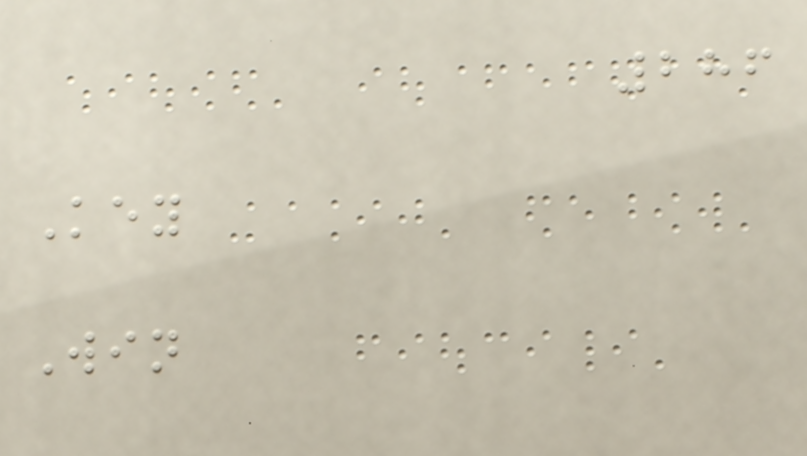286
Key
Win
